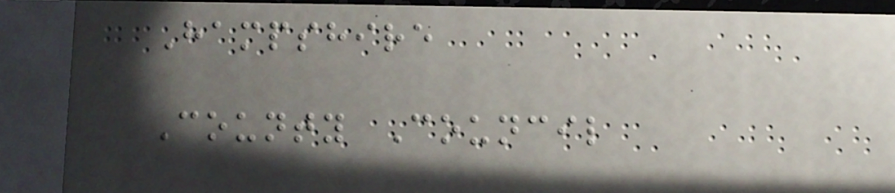Hampshire
County Council
